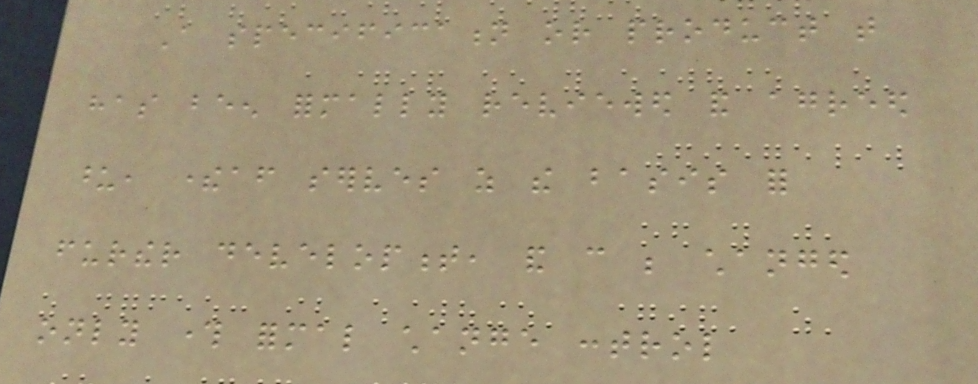A specification or product that
has been formally reviewed and agreed
upon, thereafter serves as the basis for
further development, and can be changed
only through formal change control
